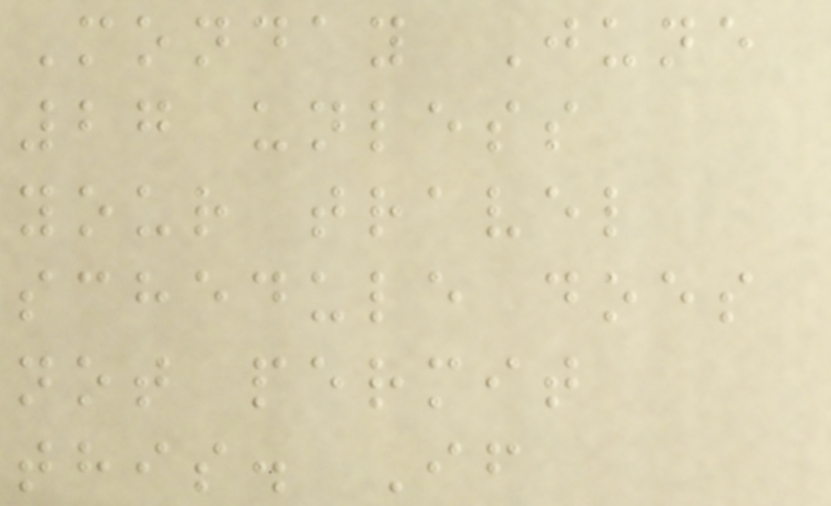Monday June
27 unless
your travel
schedule does
not permit
this. If
